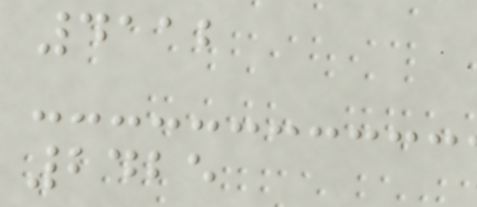4112
2425
